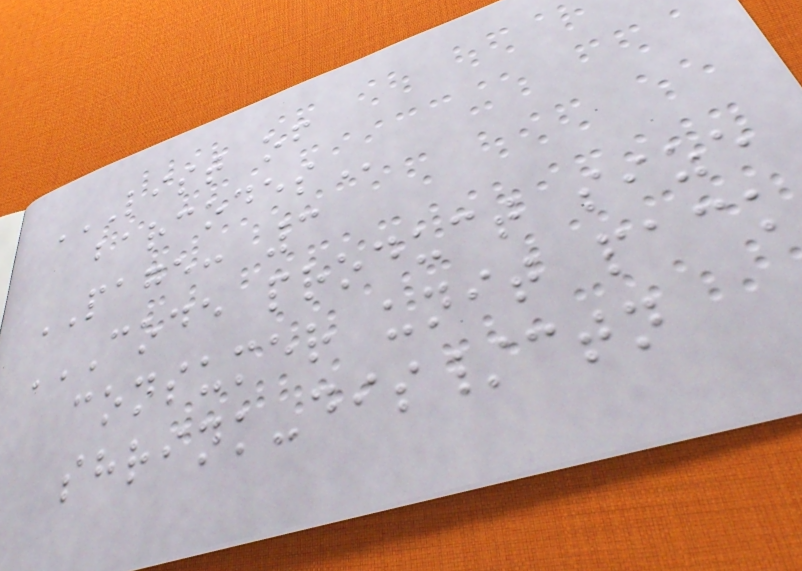LIST OF
BARCODES
PAGE: 3
CODE PRODUCT SIZE
CONSUMER UNIT PACK
SHRINK-DIS/CTN
